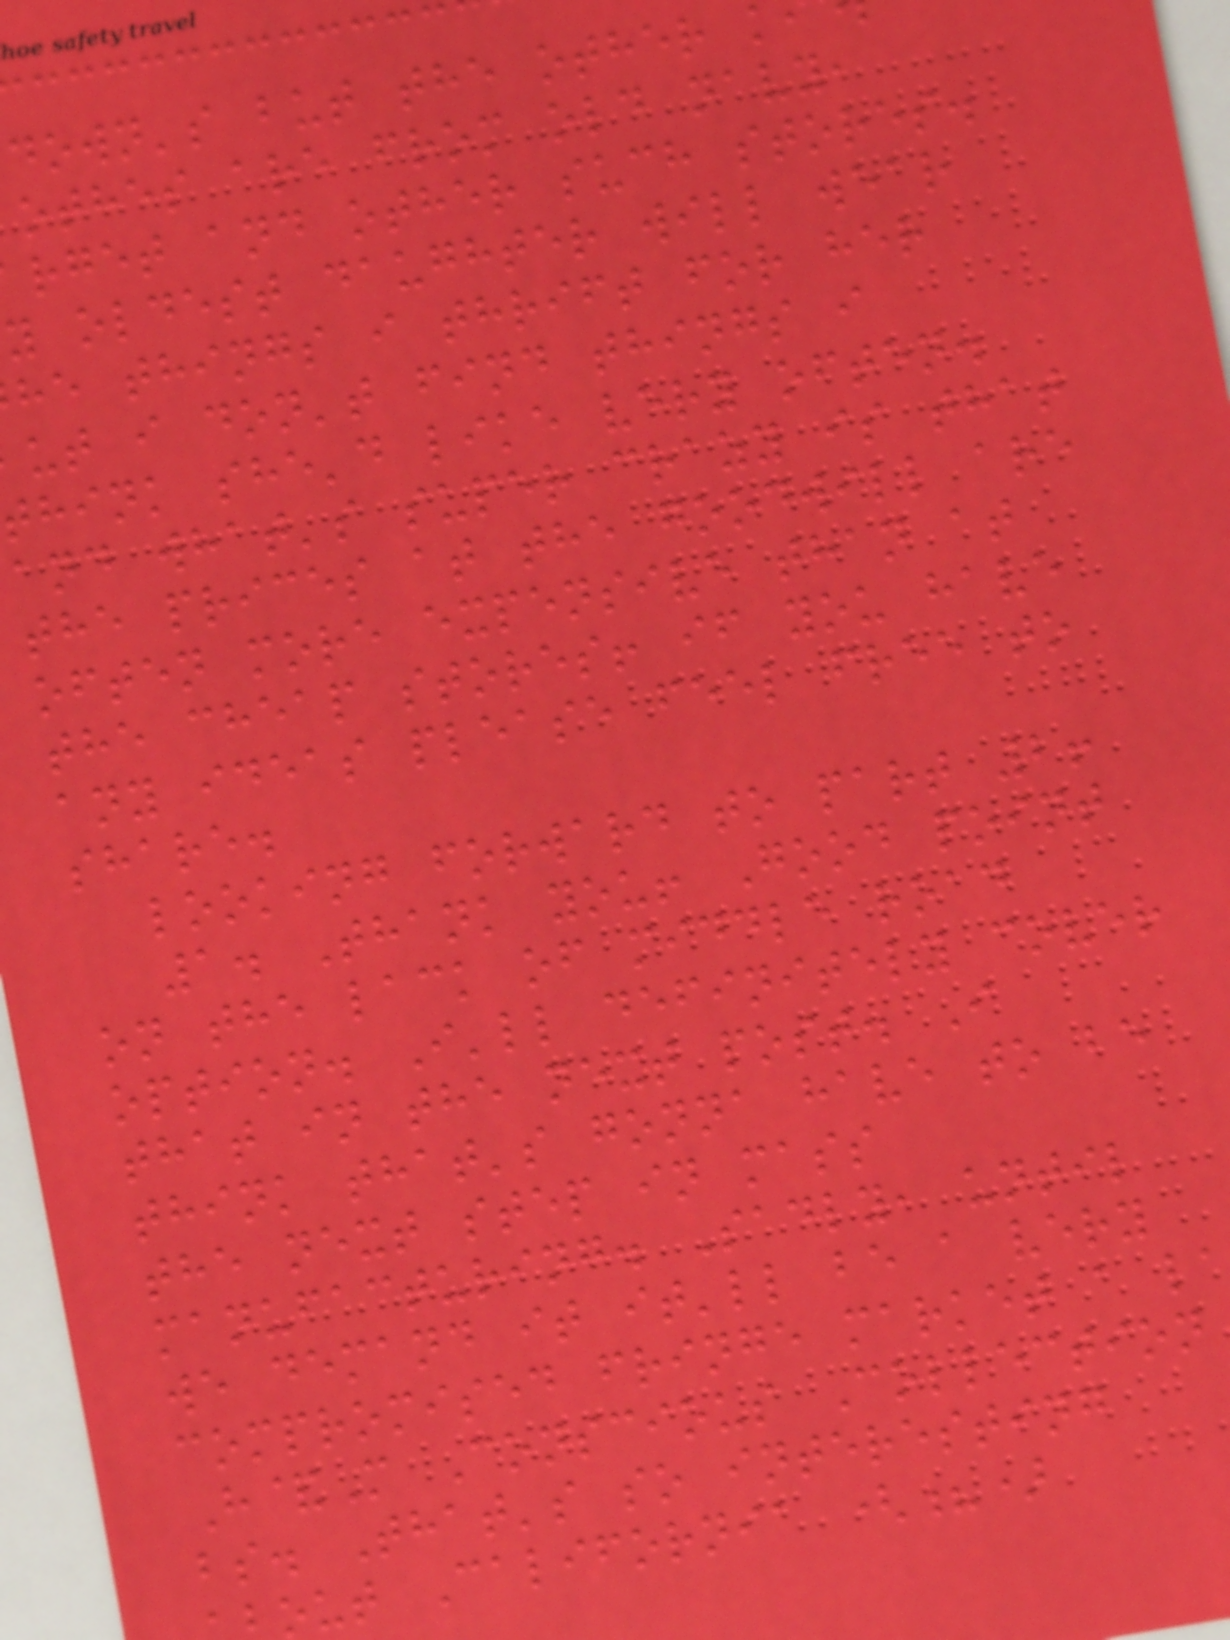down's but the other k
othes are from old navy,
rget and other such stores.
y oldest daughter will wear
he things i thrift for her
ut i don't find things i
think she'd like very often.
and what's super crazy is that
the prices at the goodwill are
often more expensive than at
the cheap stores! if you have
any ideas please feel free to
share.
looking forward to part 2!
1. Thank you! Good point
on the lack of middle road
option. I'll definitely cover
that in the next post. I
think that's gonna have to be
the next step in mass
manufacturing. Sadly, until
we demand it it'll be a very
compromised fringe market a l
H&M Conscious Collection
bs. That's so interesting
out California (?)
